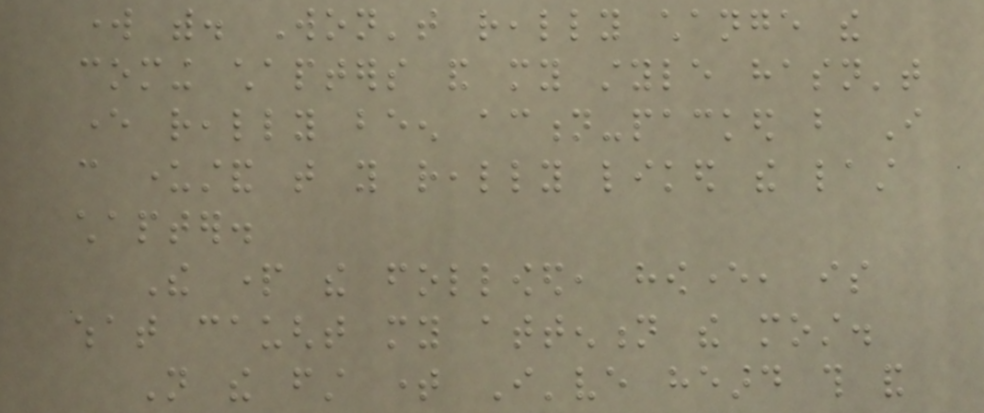work with. Won't really change the
coming chapters and my style hasn't
ever really been action-packed but I
can understand that you really liked the last
chapter.
The part the followed, however, is
what caught my attention the most.
Not the first time I've heard this and
